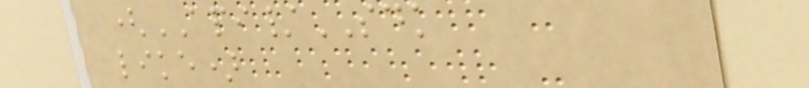(API/SDK
like)
